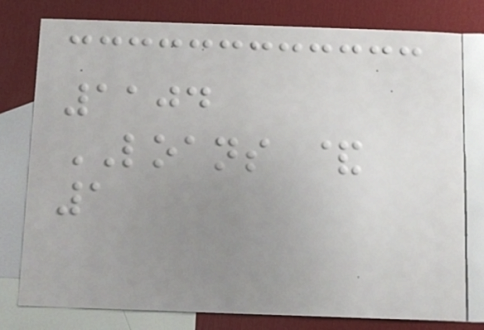1104
LOANS &
1
